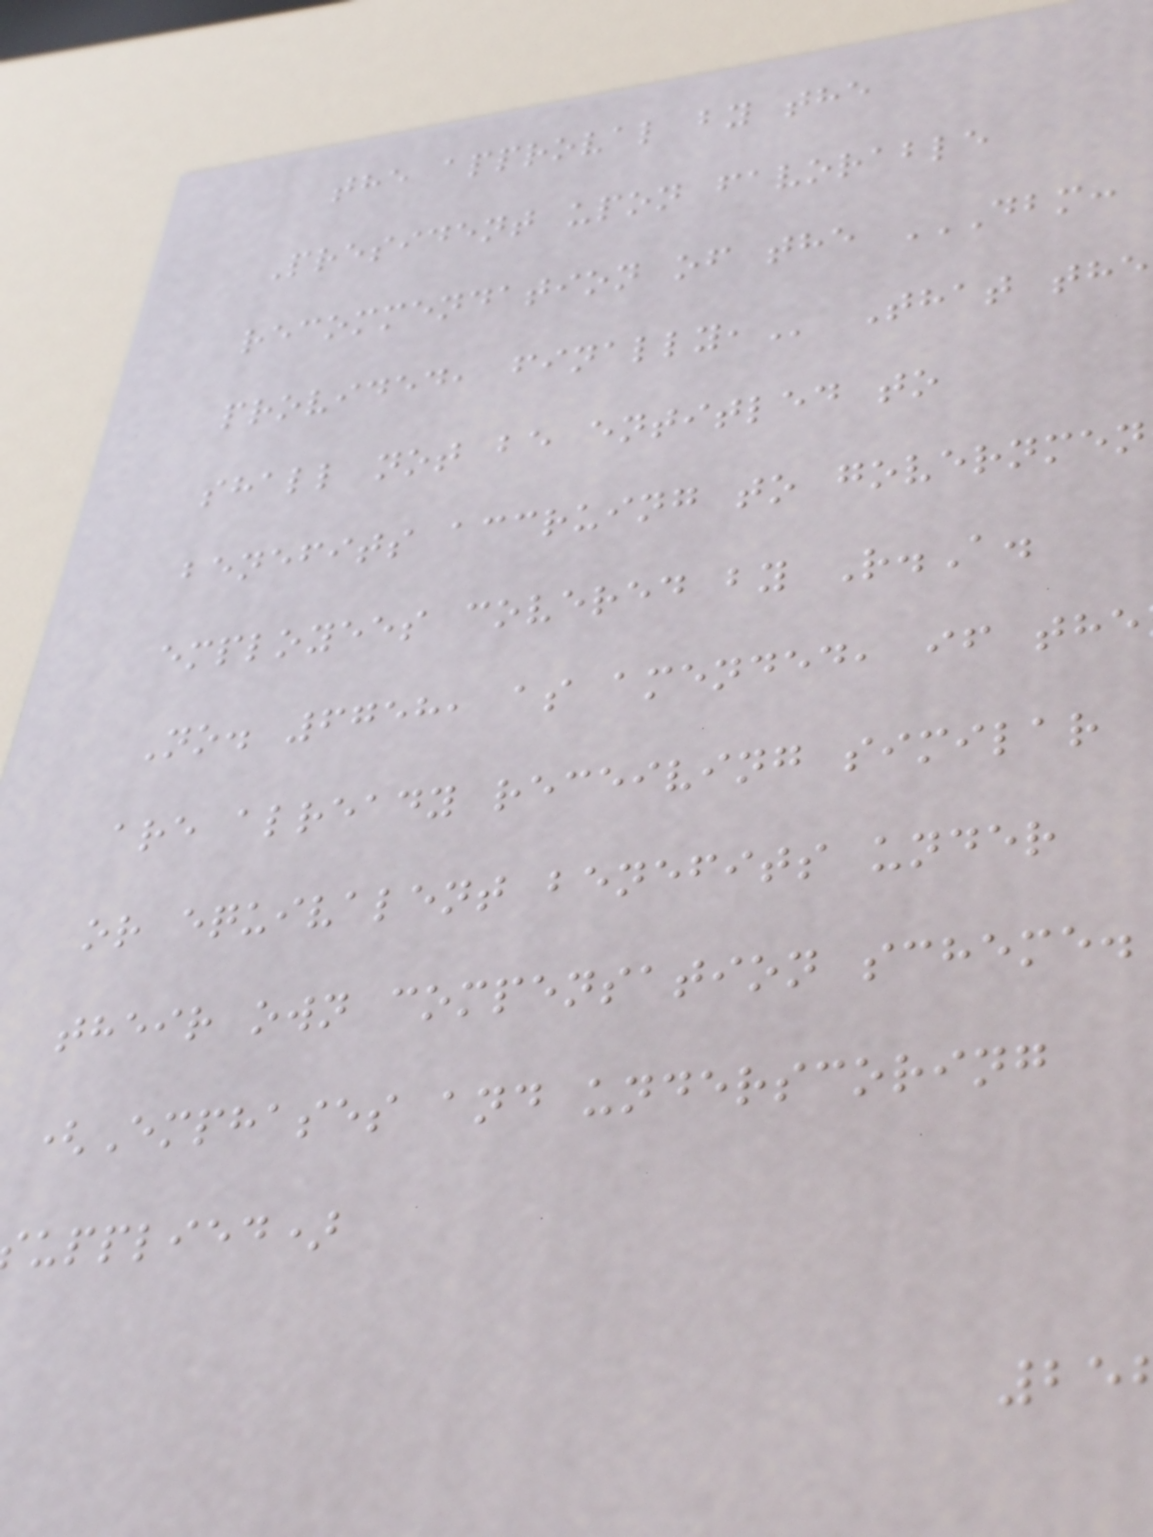the approval by the
President upon favorable
recommendation of the DBM:
provided,
shall not be entitled to
benefits accruing to governmen
employees covered by R.A.
No. 6758, as amended, if the
are already receiving similar
or equivalent benefits under
their own compensation scheme.
(Emphases and underscoring
upplied)
